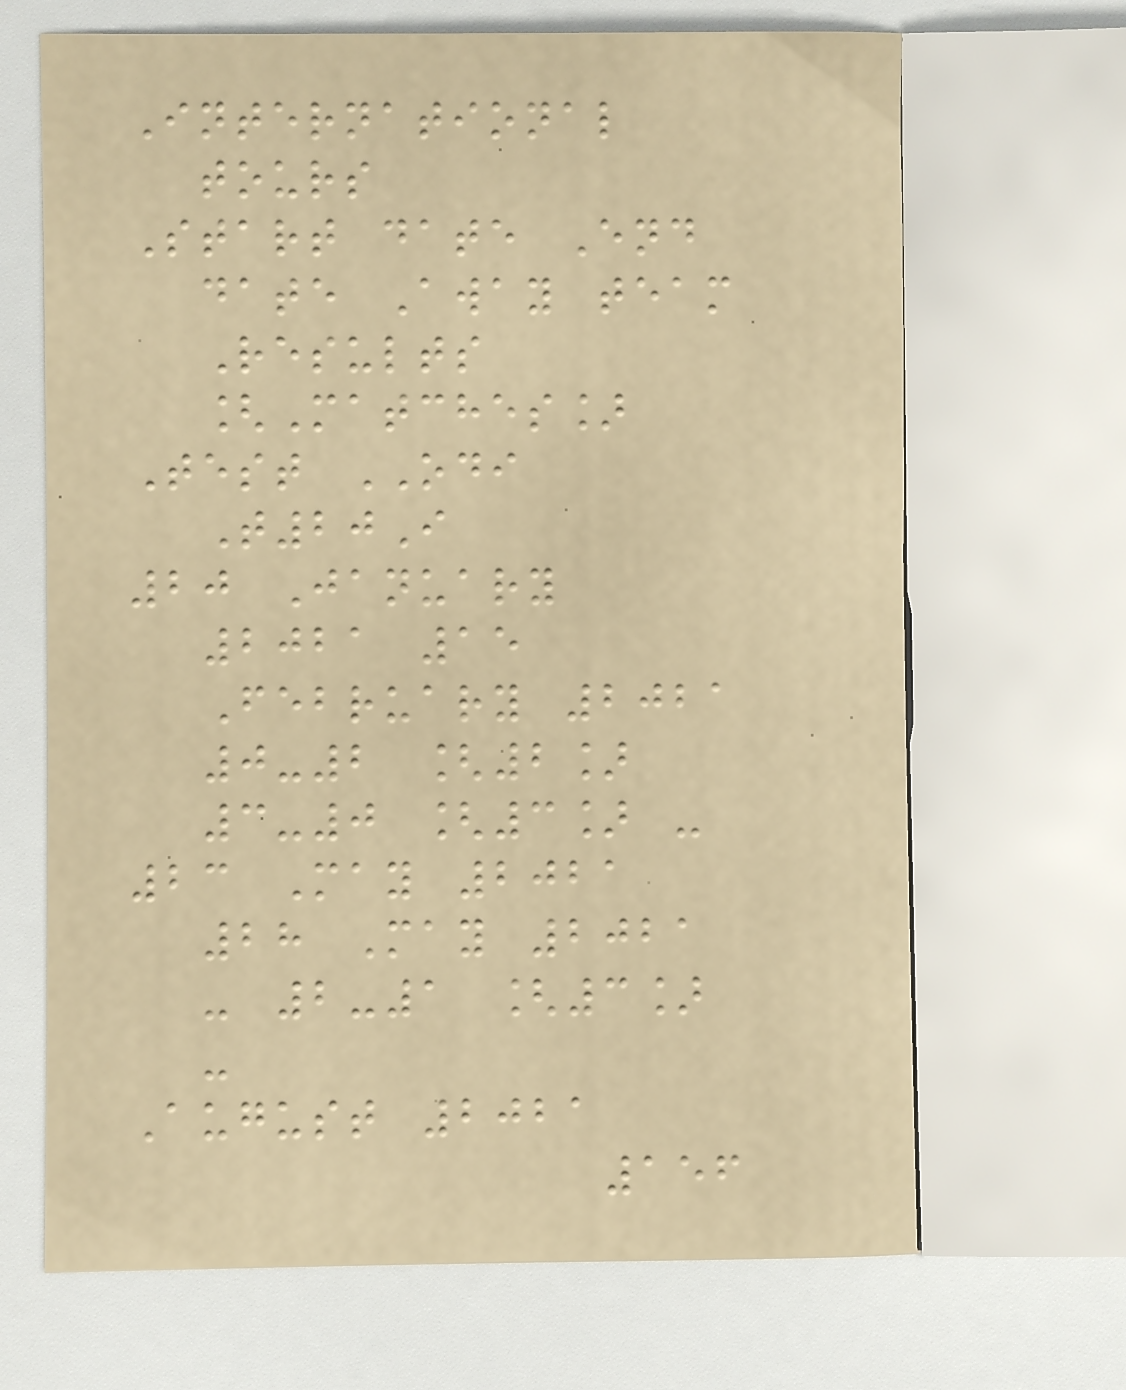International
tours
Start date End
date Away team
Results
[Matches]
Test ODI
T20I
20 January
2021 15
February 2021
0-2 [2]
3-0 [3] -
23 May 2021
28 May 2021
- 2-1 [3]
-
August 2021
156
